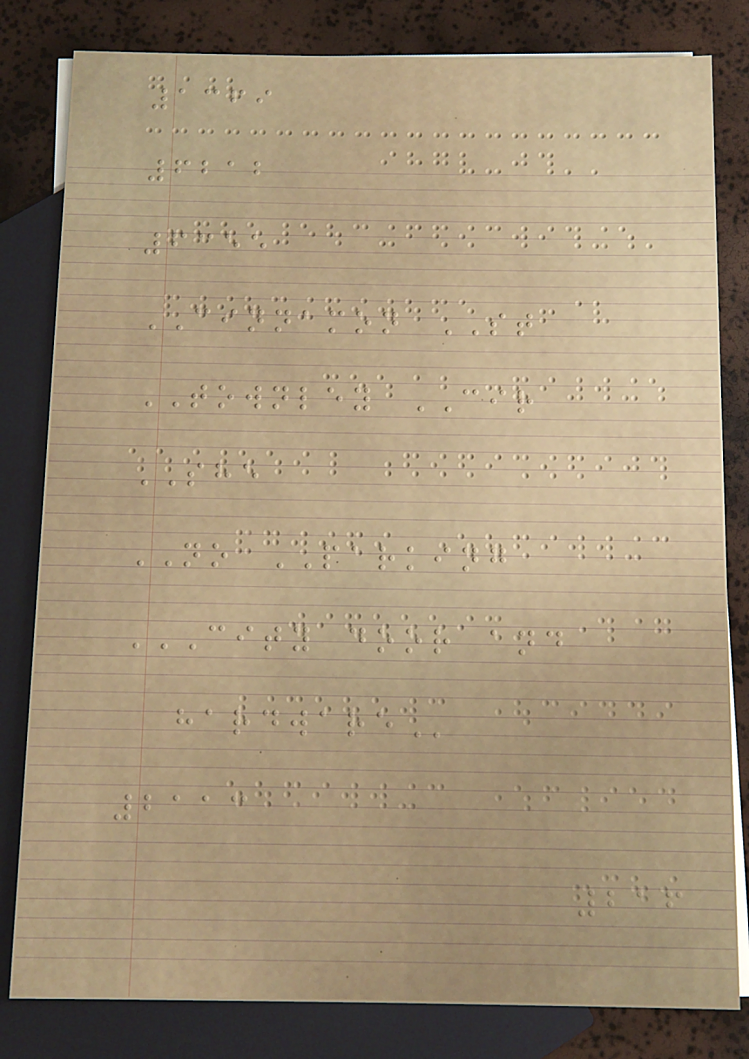1369
6212
6355
CINNAMON ST
TOWNLEY CIR
SHE
NO PARKING
CITY DOOR AND
HARDWARE
2113
216
